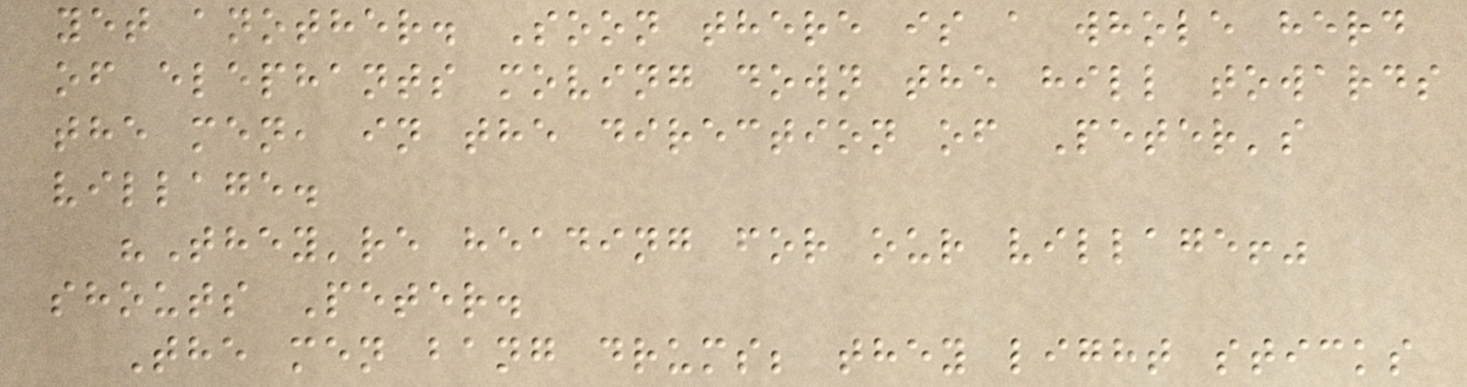yet another. Soon there is a whole herd
of elephants moving down the hill towards
the men, in the direction of Peter's
village.
"They're heading for our village!"
shouts Peter.
The men bang drums; they light sticks
